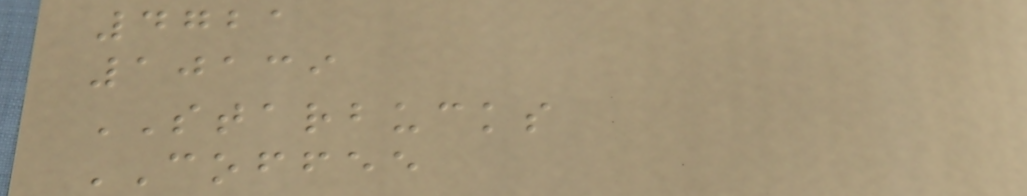4721
10139
STARBUCKS
COFFEE
